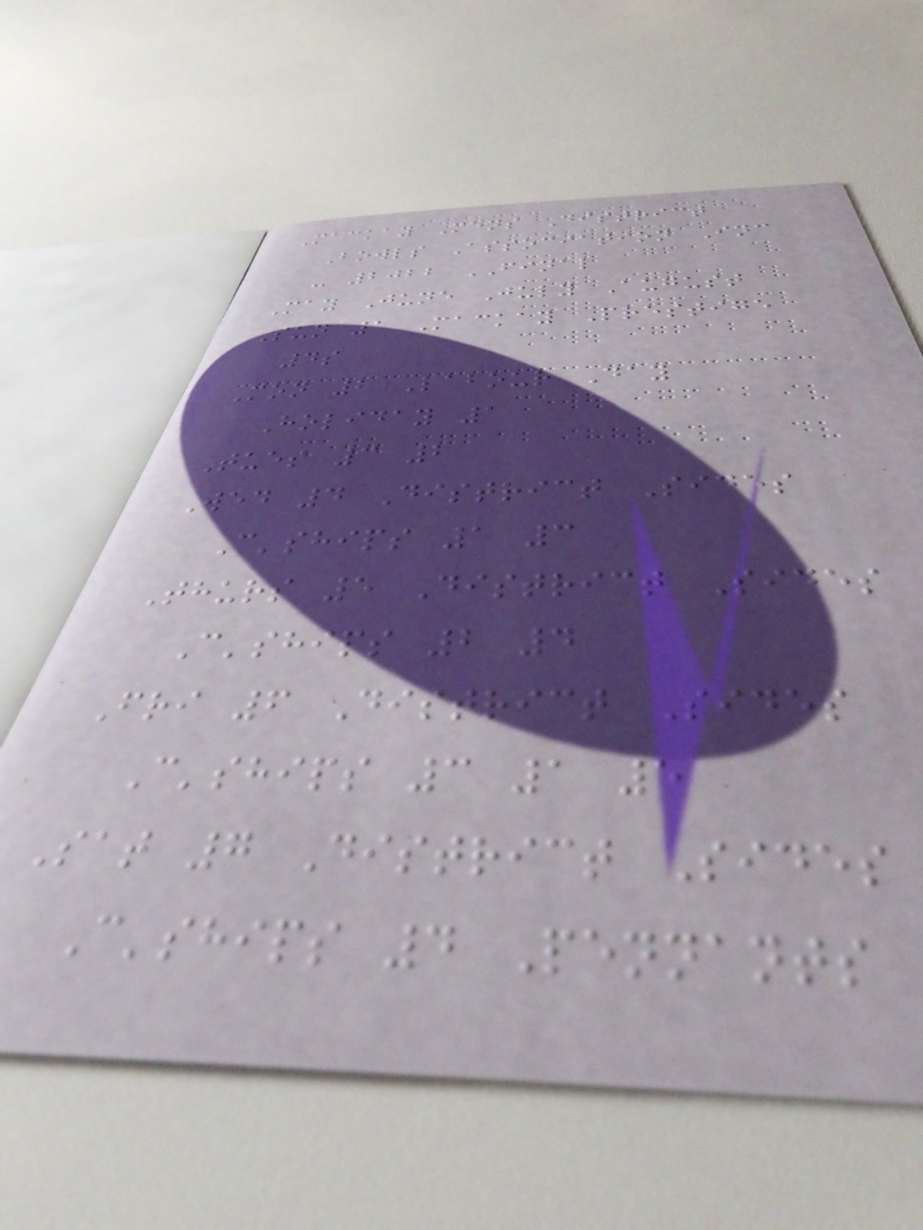Mackay Mens District
Bowls Association Inc
- 2022 FINAL
May June July August
Sun 1 Mackay Prestige
4s
Mon 2 Labour Day
Holiday 1
Tues 3 2
Wed 4 District Sides
C'ships 1 3
Thurs 5 District Sides
C'ships 2 4
Fri 6 District Sides
C'ships 3 1 5
Sat 7 District Sides
C'ships 4 Pennants
